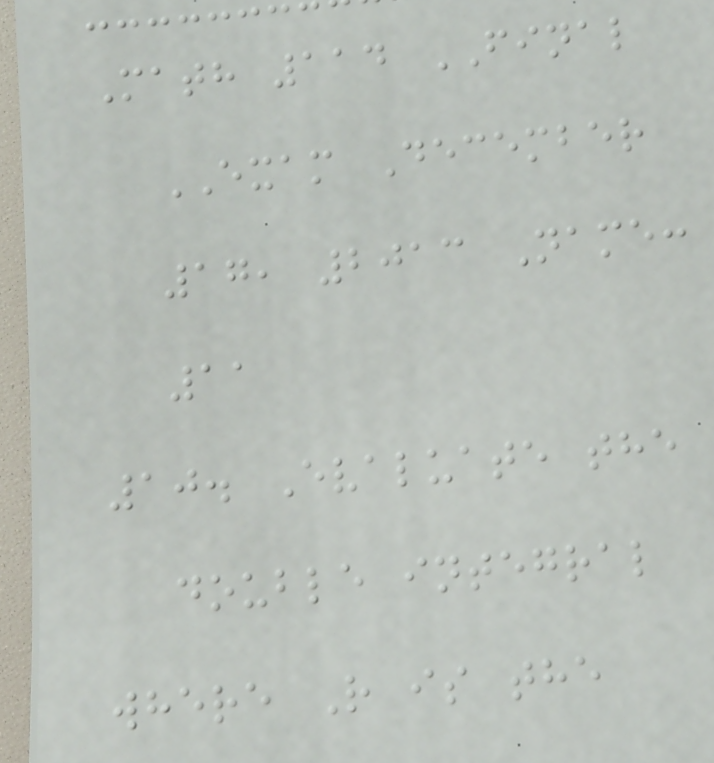Math 114 FINAL
EXAM December
17, 2013 Name:
11
10. Evaluate the
double integral
where R is the
